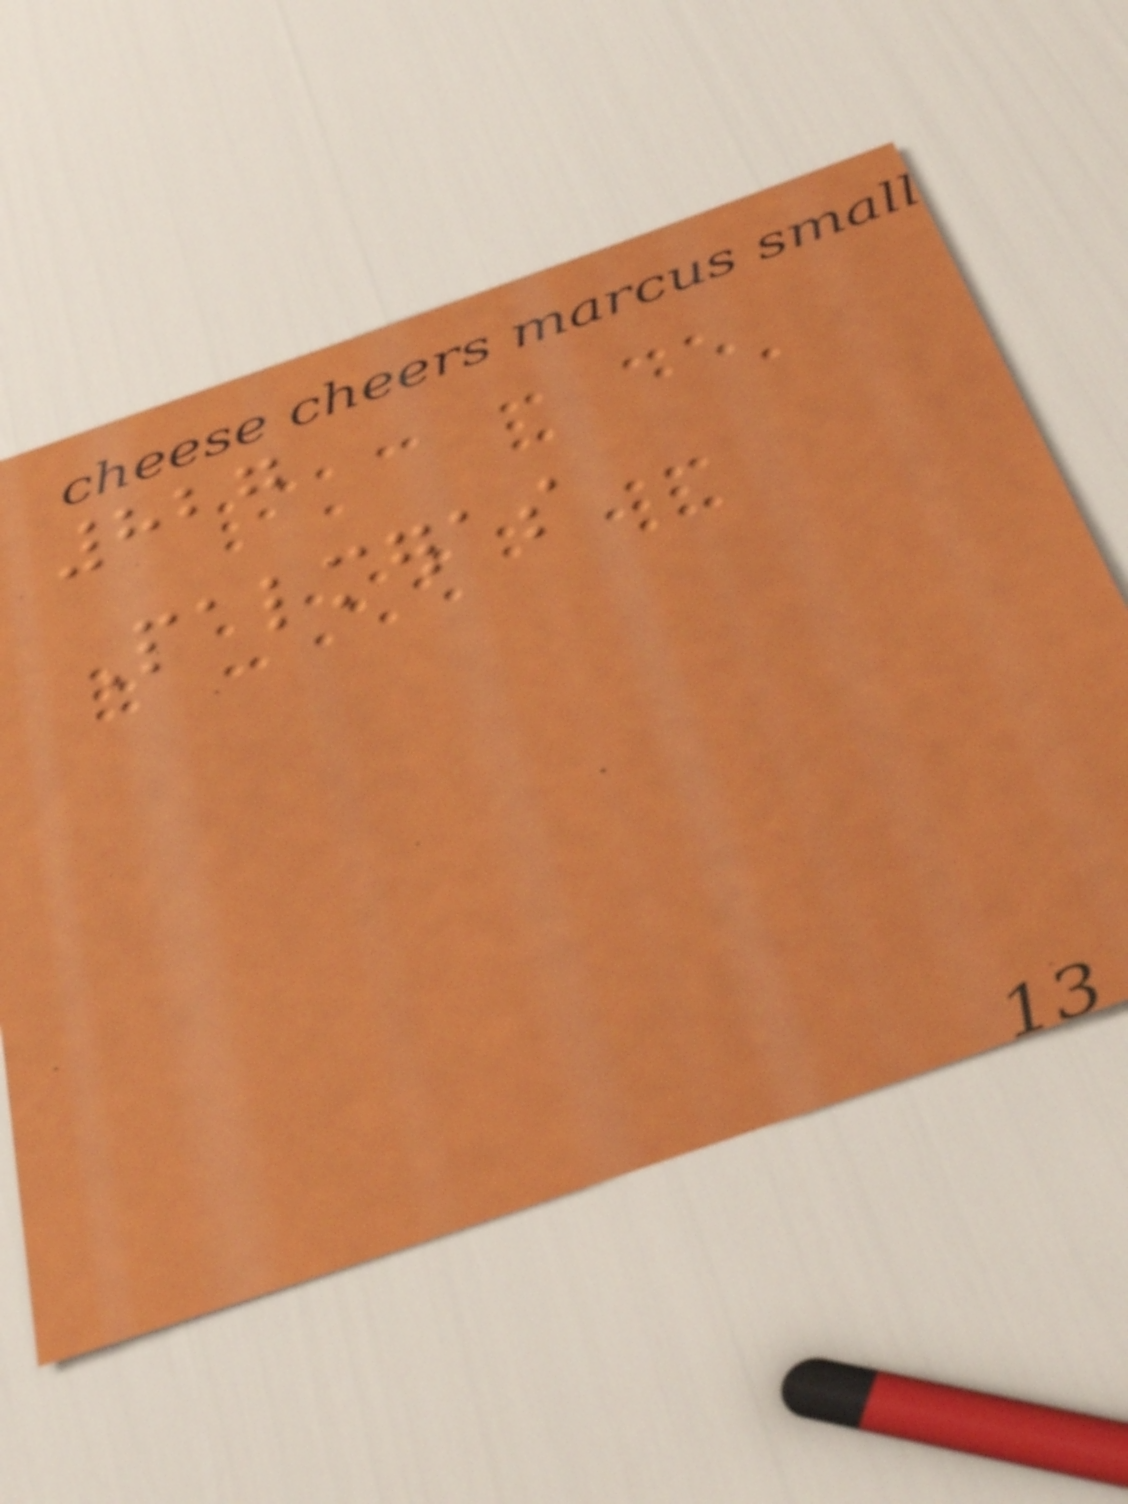827
Palmeras
